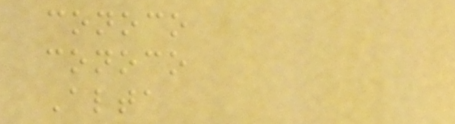conoco
conoco
Alta
